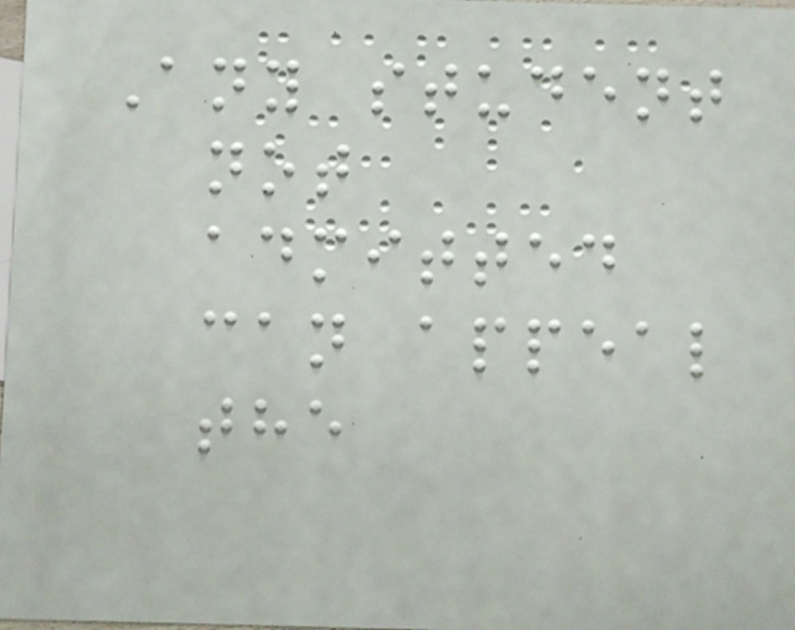Any student
not
admitted
can appeal
the
